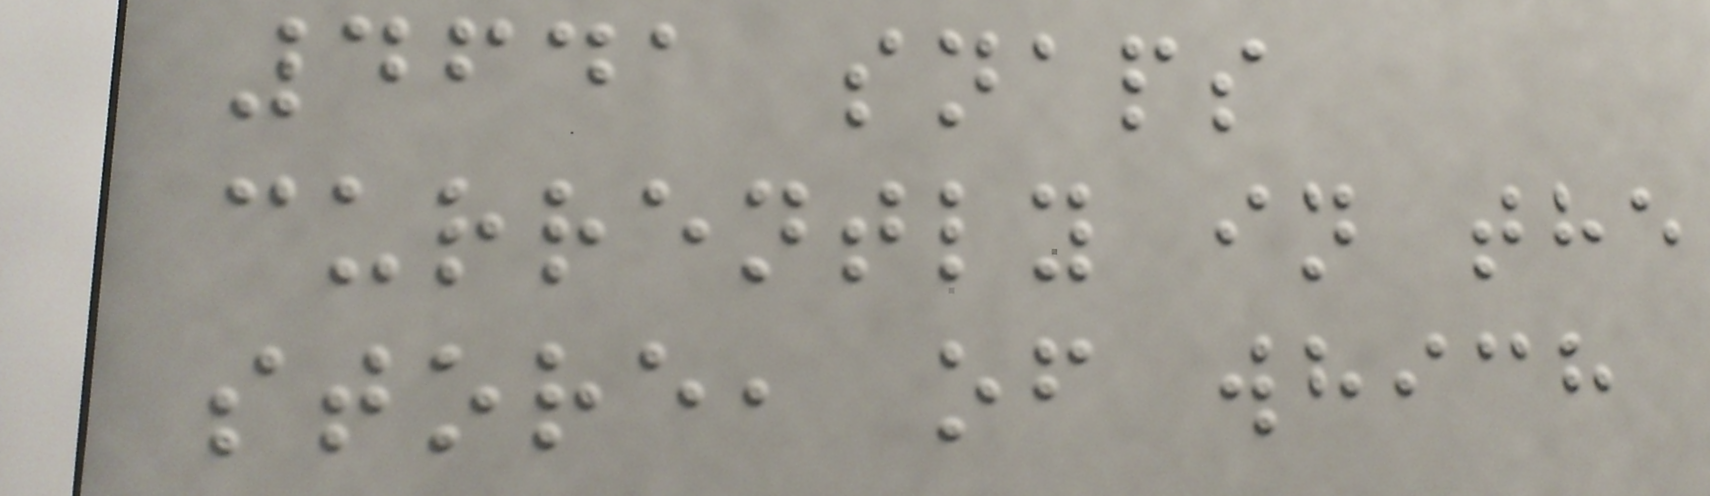4641 snaps
currently in the
store, of which
